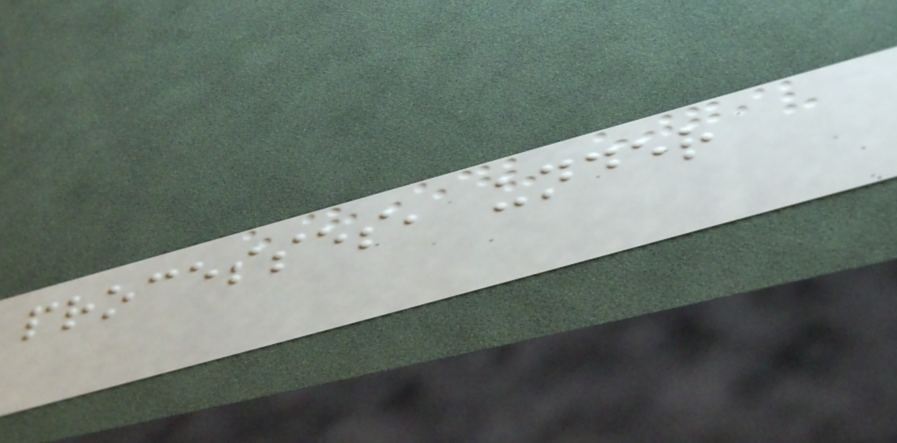processes, under
